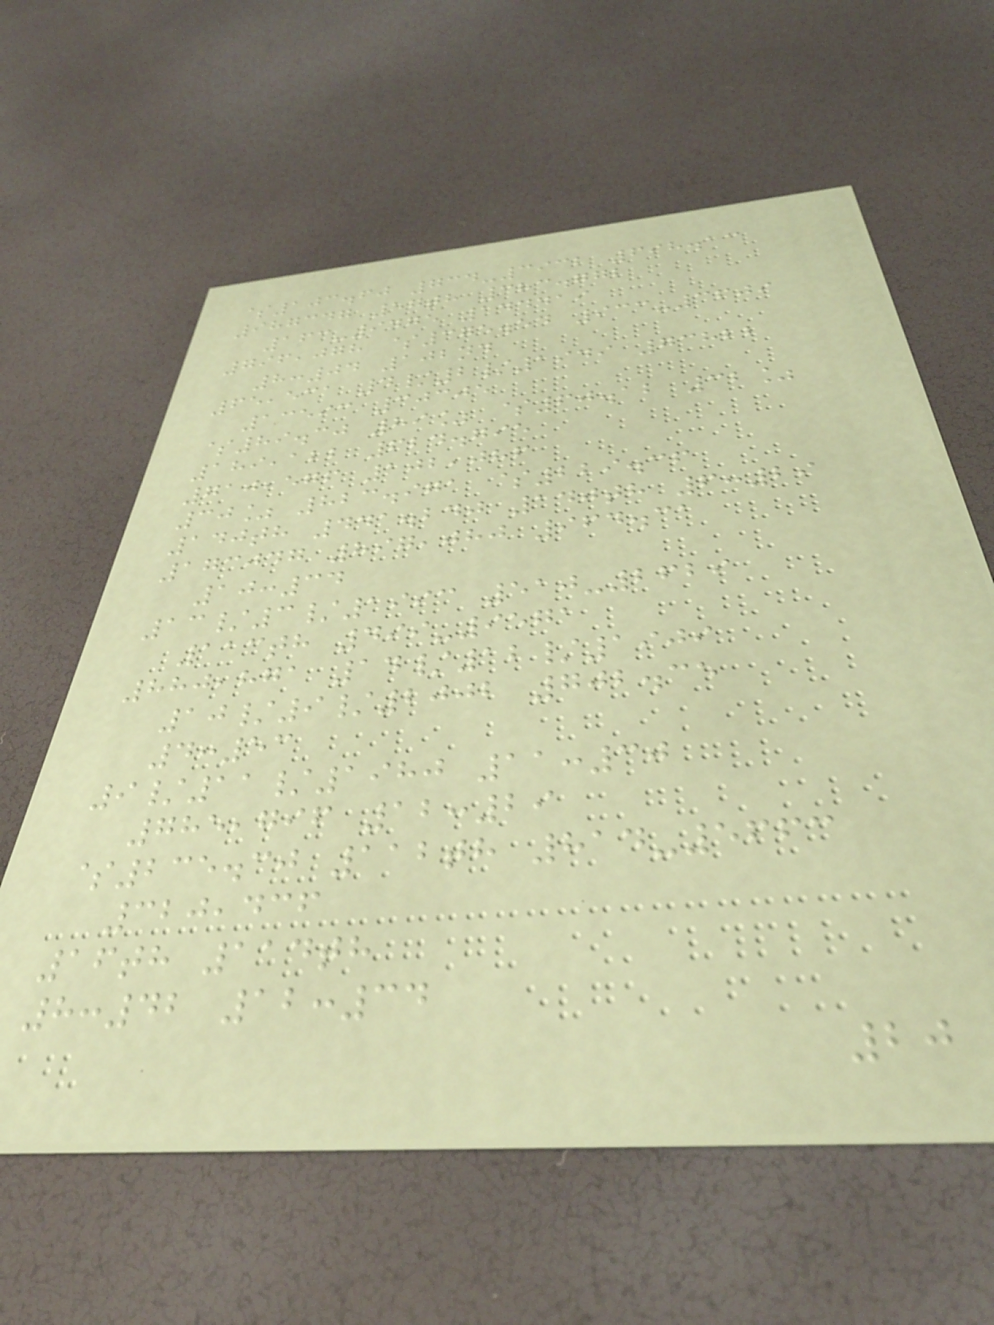$103.60 734-3932 698.13
987347 57th 383.772
163-9475 144419
796,078 $375.54 933-3609
8:04 102nd
65,531 4/2/1949 73822
13593 30305
$89.30 89% $60.12 32%
189,122 624.795
710,576 102,086
30% 823.971 $229.36
140th 441.240 140th 6:29
173047 897,080 964.31
10:34
13/3/1993 510-2629
113th 499-9571
880,871 14/12/1909
10/9/2002 702.35
4:53
9/11/1980 11:30
785,796 12:29
$235.30 112th 814-5663
320,436
16th 114th
8:42 12:34
20
